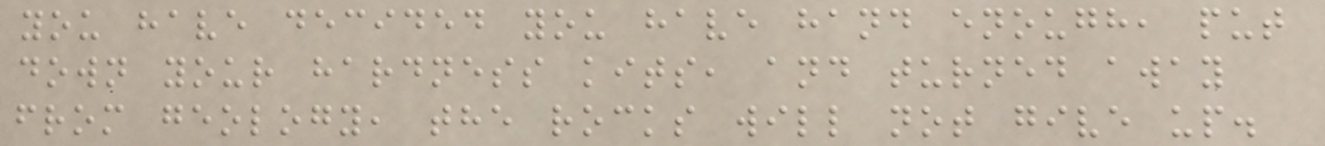you have decided you have hand enough, put
down your hardness kits, and turned away
from geology, the rocks will not give up.
